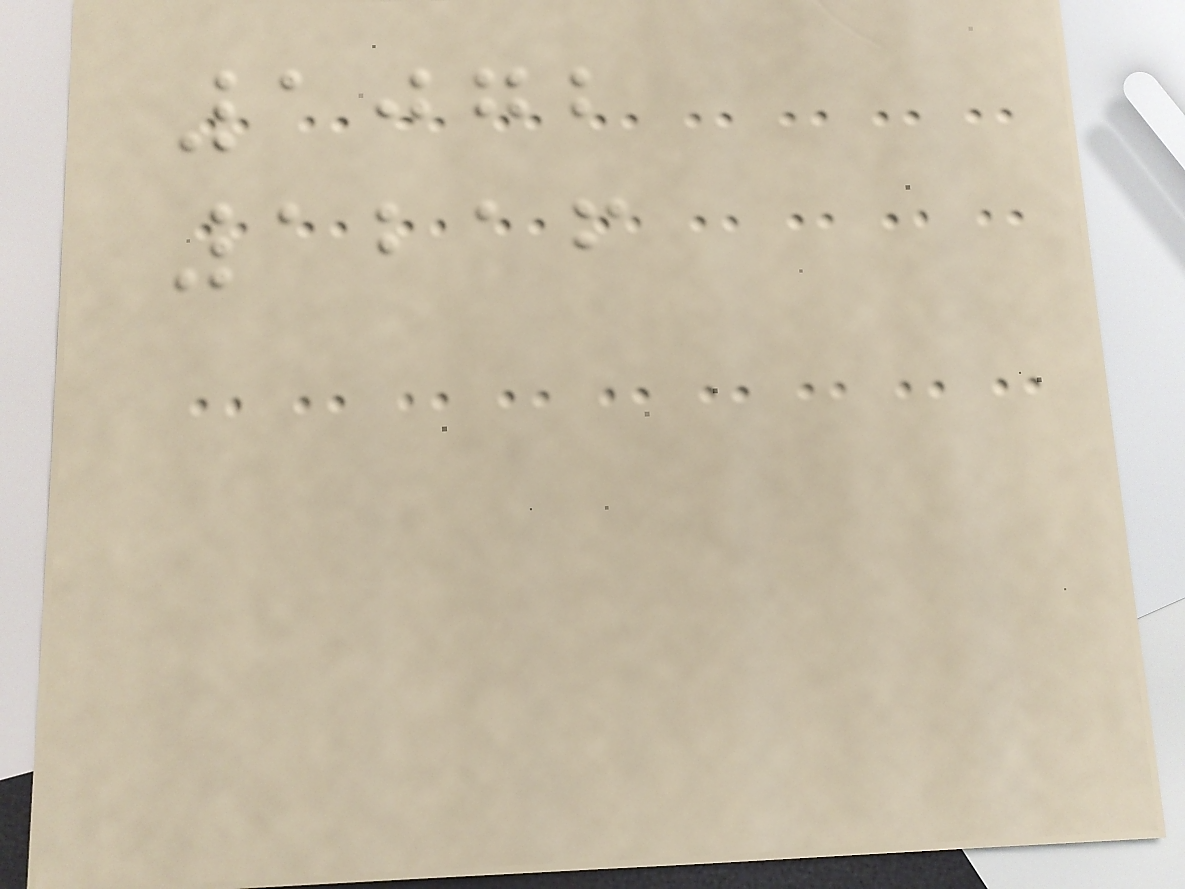1072
1216
